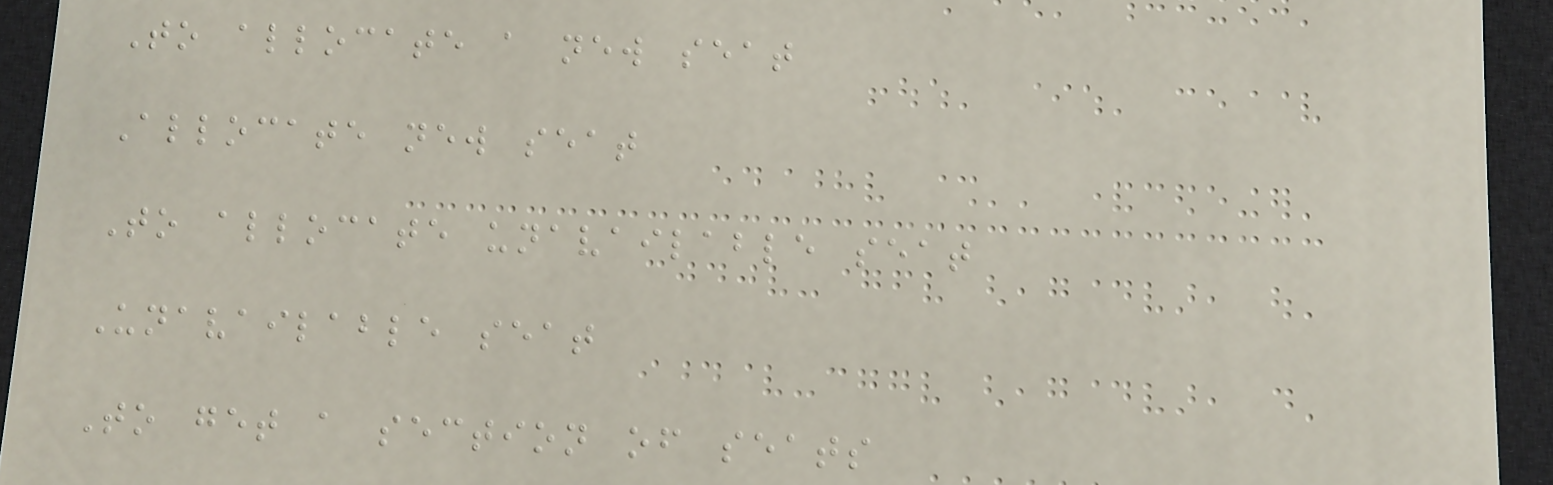To allocate a new seat
Allocate new seat
To allocate unavailable seat
Unavailable seat
To get a section of seats
